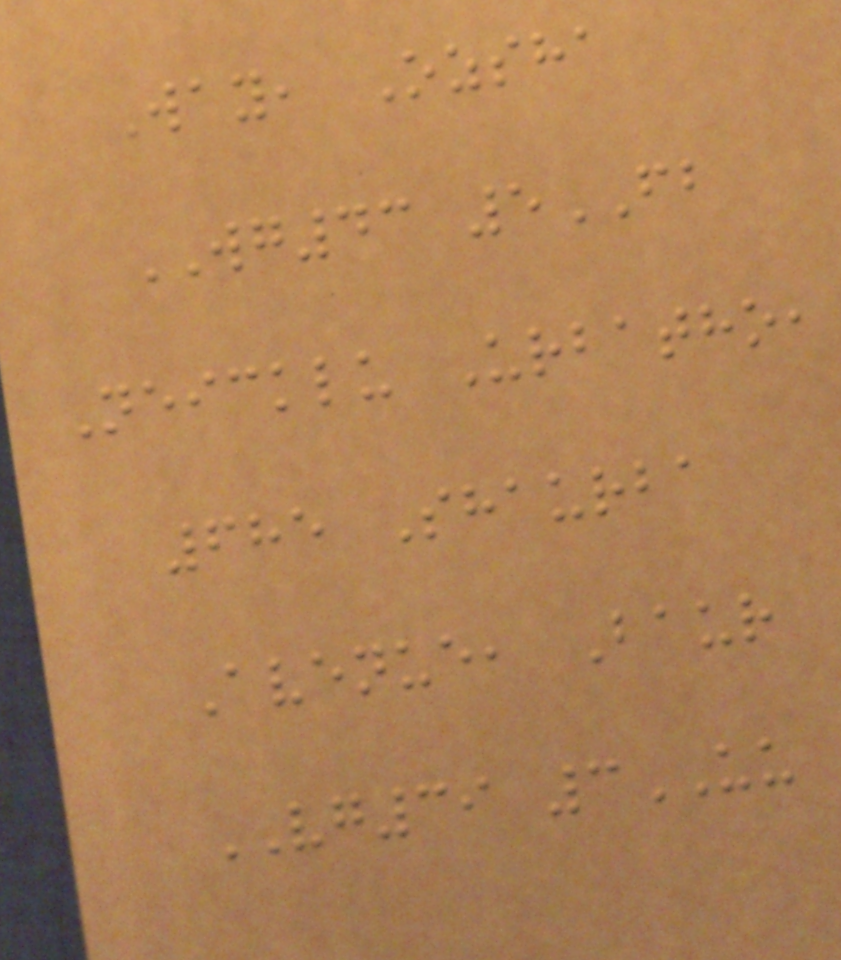Way, Ozsha
WG43 5FB
Neicklu Urbatho,
685 Shaurba
Avenue, Baur
VG39 3UU
